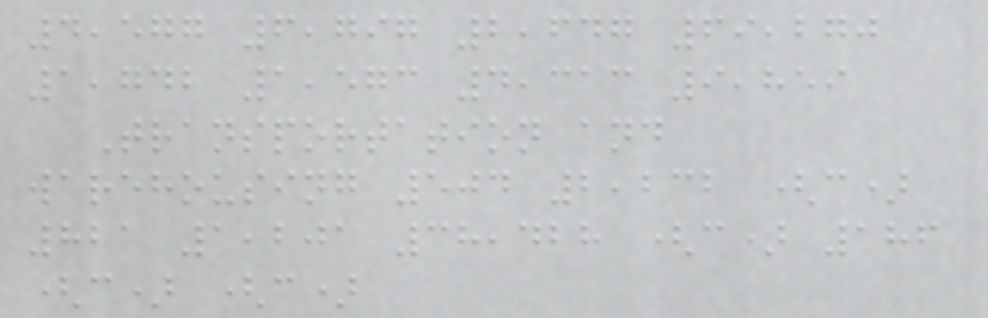4,577 6,797 2,647 69,270
1,742 1,573 4,313 9,859
Transportation and
warehousing 504 2,232 (c)
821 1,201 38,428 (c) 186
(c) (c)
